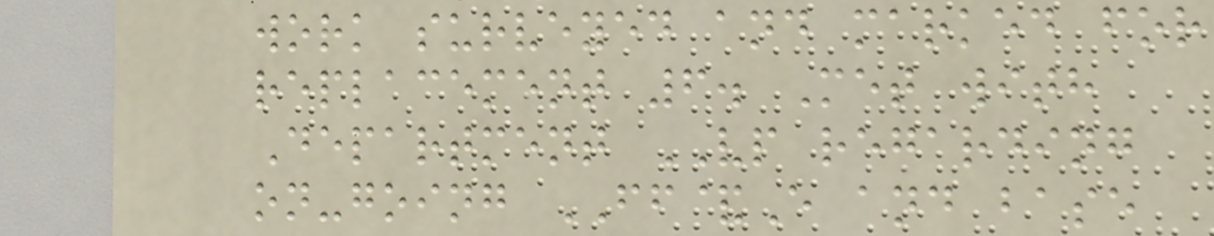work surveyed and marked for
replacement 6. Met with
Department VP regarding
on-going FF&E and base
